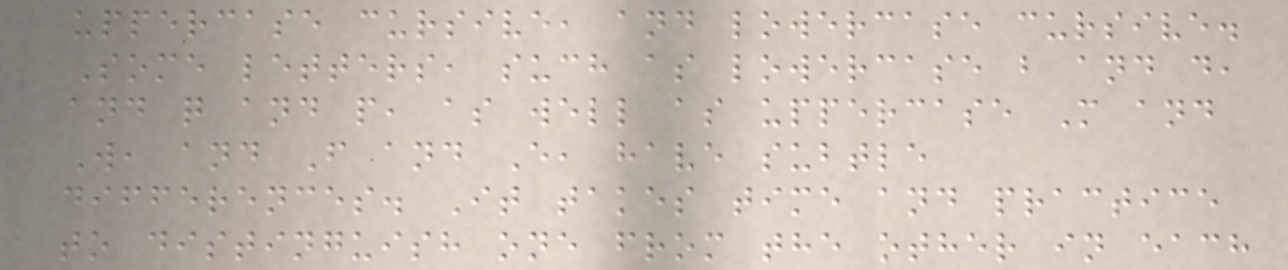uppercase cursive, and lowercase cursive.
Some letters, such as lowercase b and d,
and q and p, as well as uppercase M and
W, and F and E, have subtle
differences. It takes time and practice
to distinguish one from the other in each
